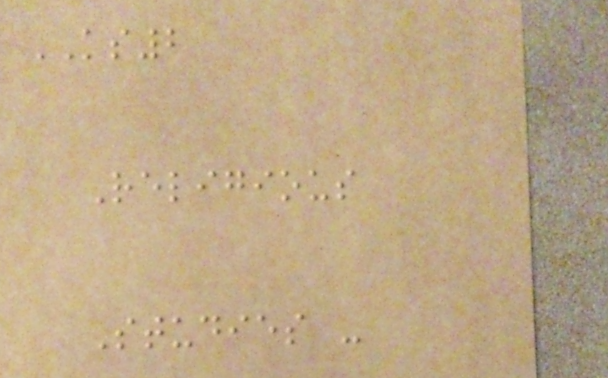KS2
Religious
Studies -
